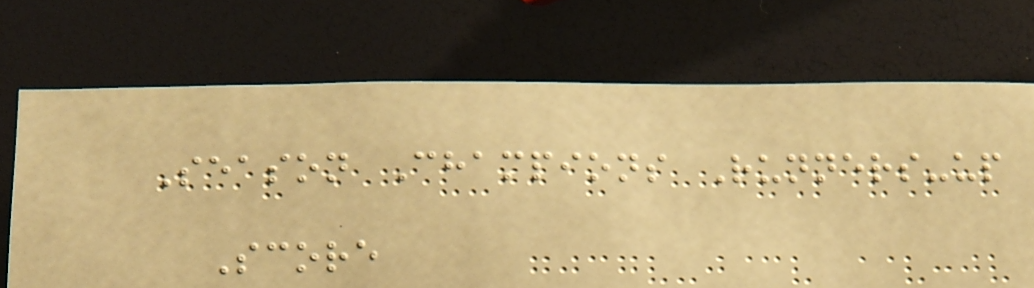Season Champions Runners-up
Score
